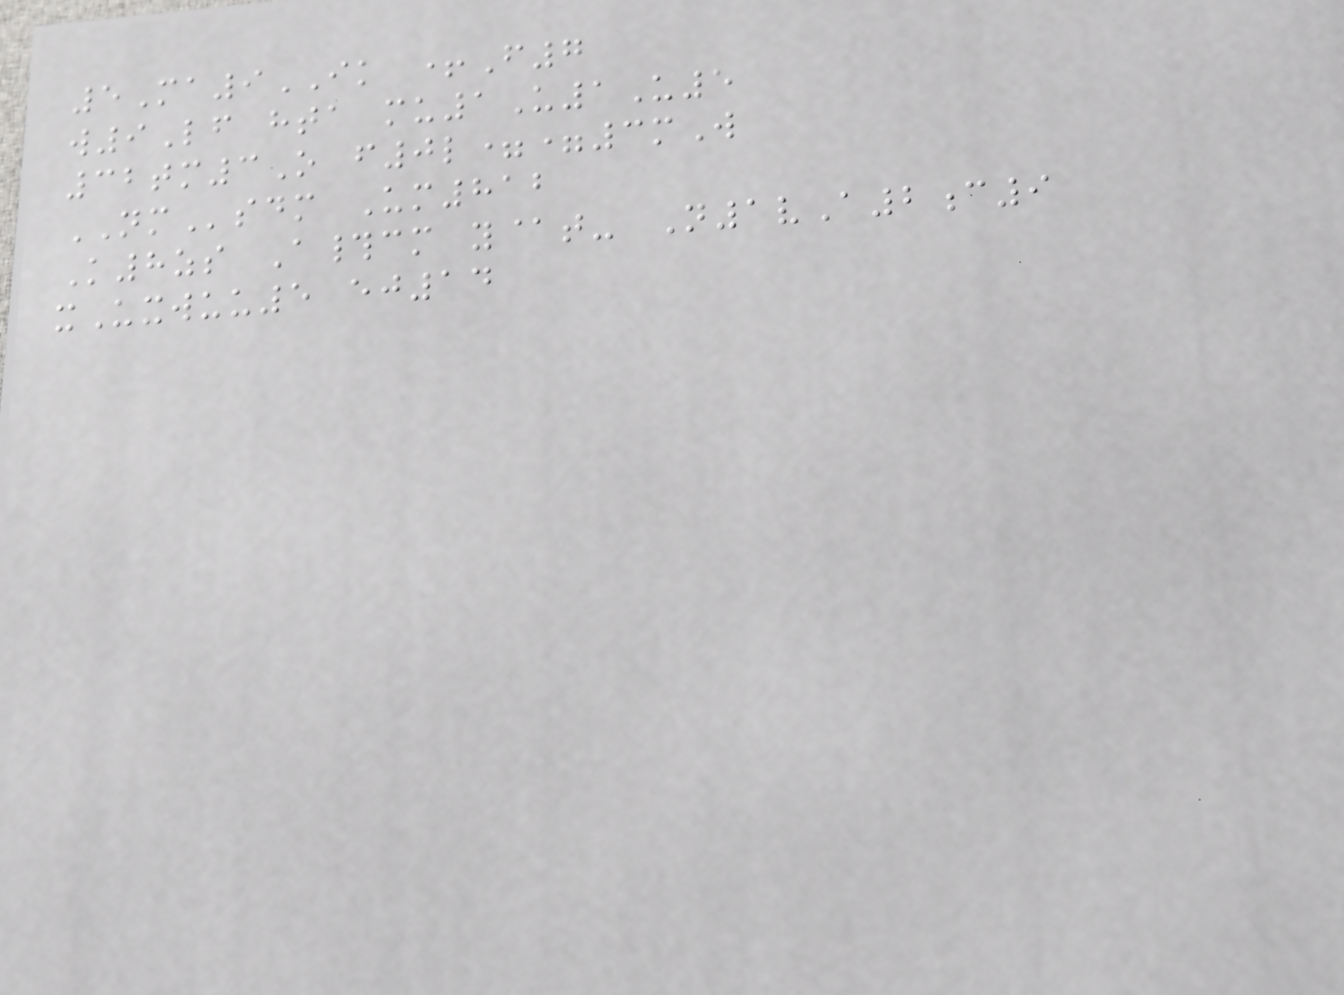5Ma9IK +F7
w9Lf hta mu1U1U5
32tm3O f0l==3mW
NMsdm Um812
K8zs A#cm y@t- N1vA2c9
xUxwuu5 ej14
